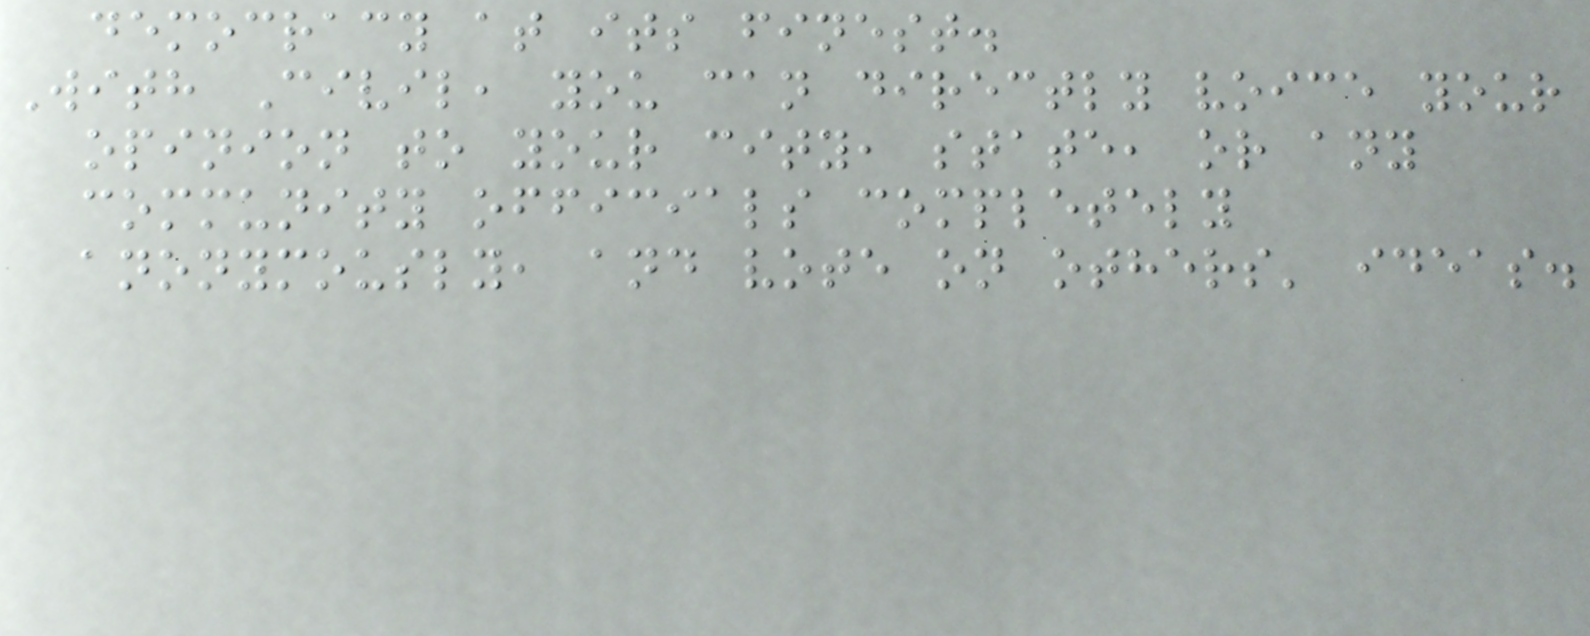democracy at its finest.
With Civil, you can directly voice your
opinion to your city, state, or any
community officials completely
anonymously, and vote on others' ideas.
